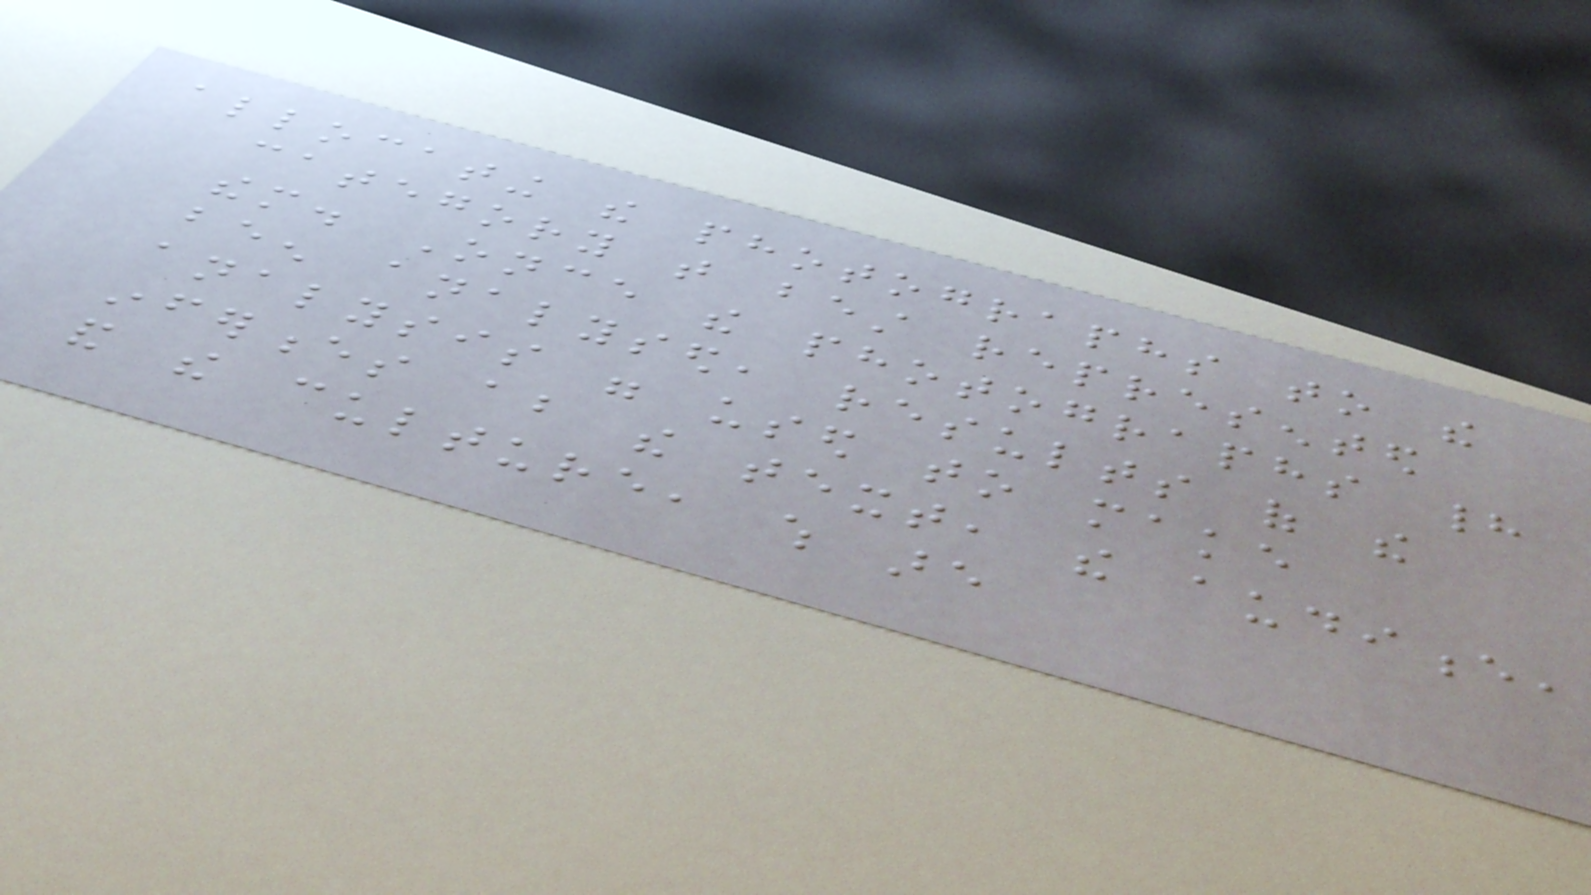allocating the photographs to the
category that best represented
them. Once the photographs had
been analysed, results of the
analysis were used to make
inferences about the text, the audience,
and the culture, which are
